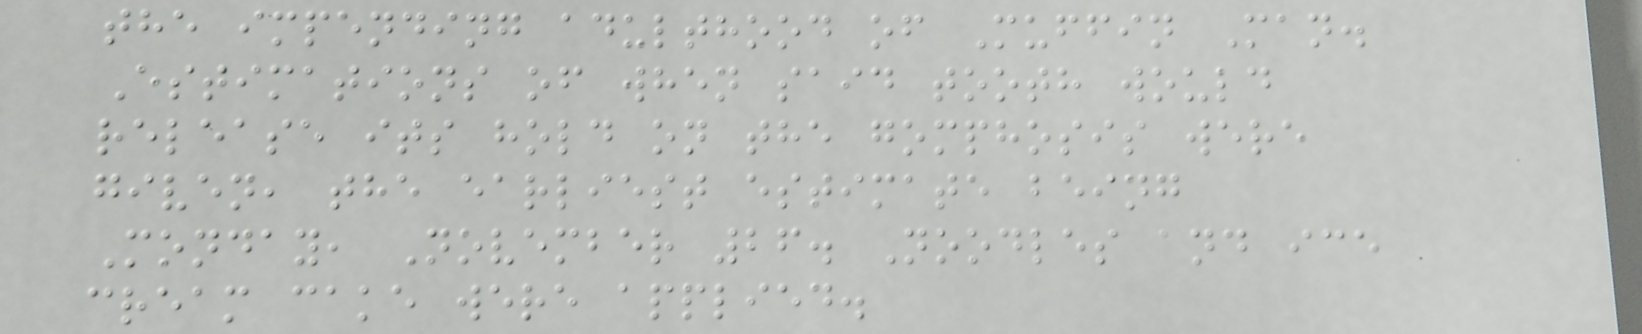the impending adulthood of Muffin Man.
Estimations of when said tooth would
release its hold on the gomphosis were
given, the earliest estimate being
Monday, November 26. Noodles and ice
cream cake were applied.
